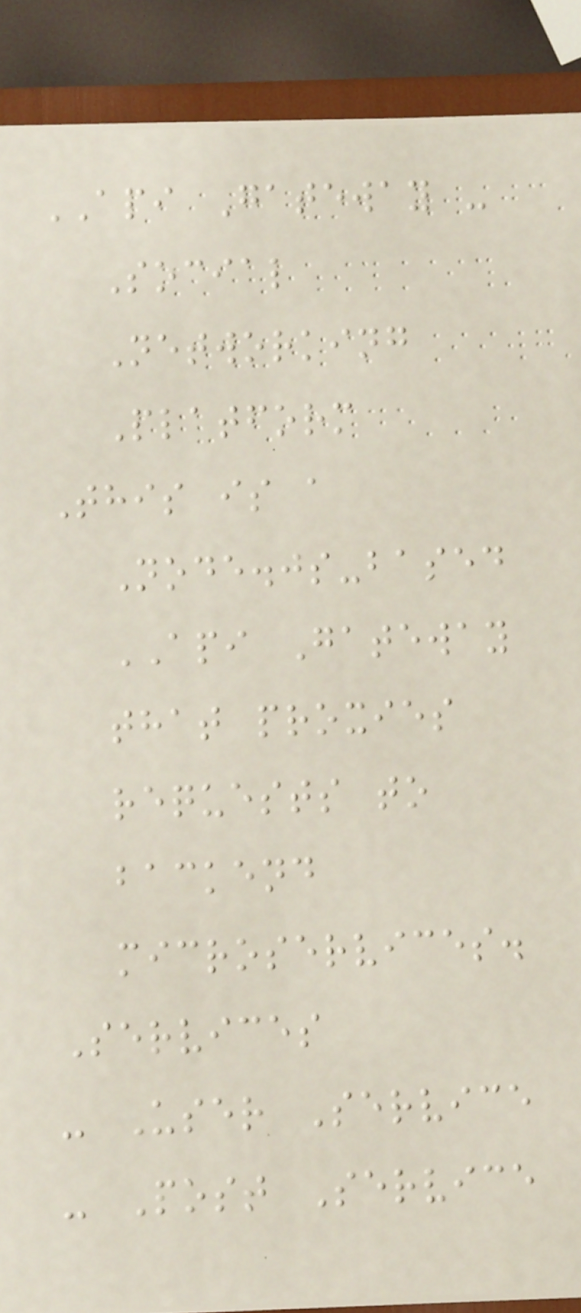API Gateway -
Social
Networking
Platform
This is a
Node.js-based
API Gateway
that proxies
requests to
backend
microservices.
Services
- User Service
- Post Service
